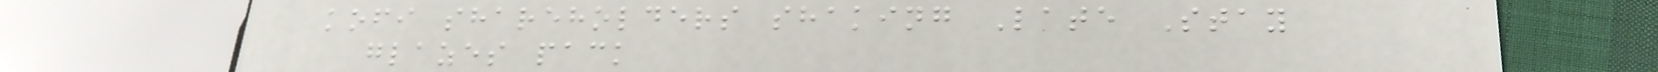kofi shareholders shaking Late Stay
glazes pack
